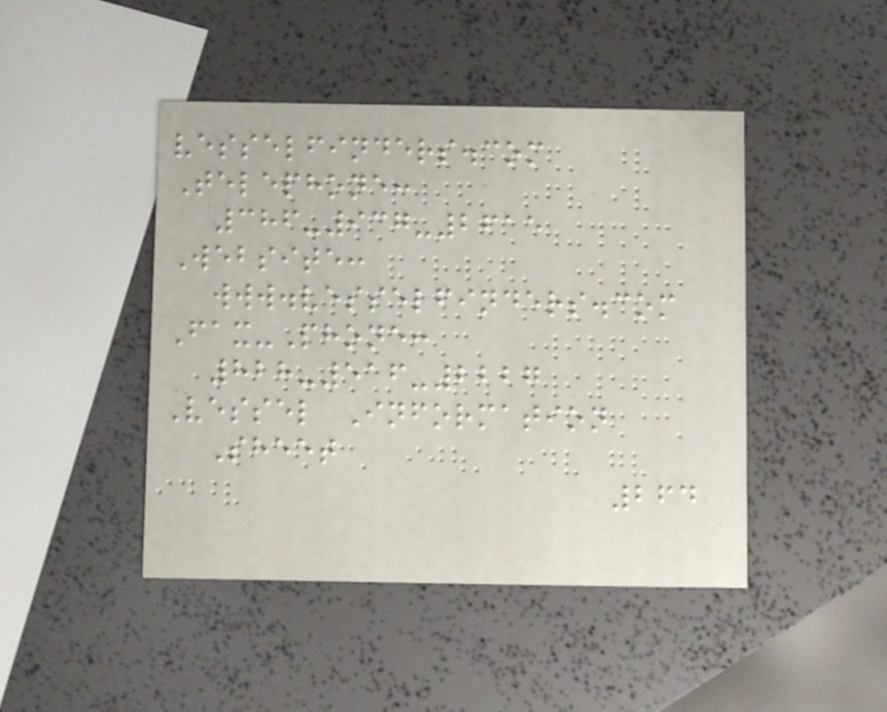vesselfinders.com
Telephone:
386-937-2615
Website:
www.vesselfinders.com
Fax-Phone:
828-516-2227
Vessel Information
Sheet
264
